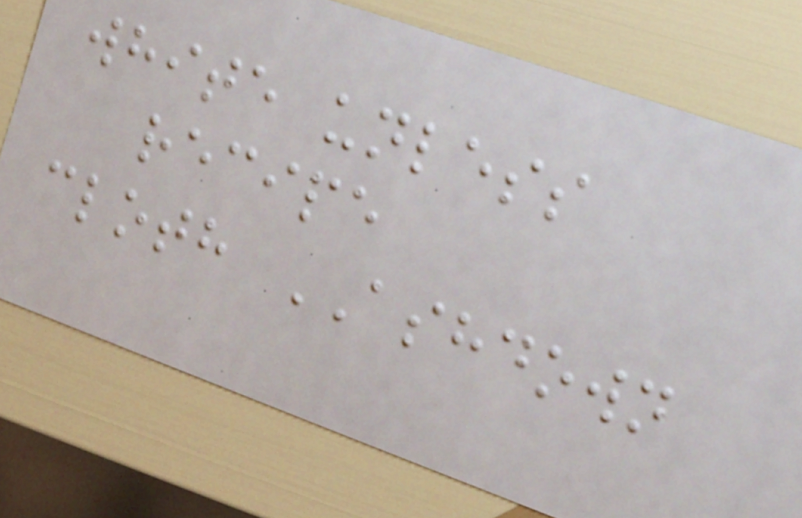white unless
recipe
cloth ASHDOWN
